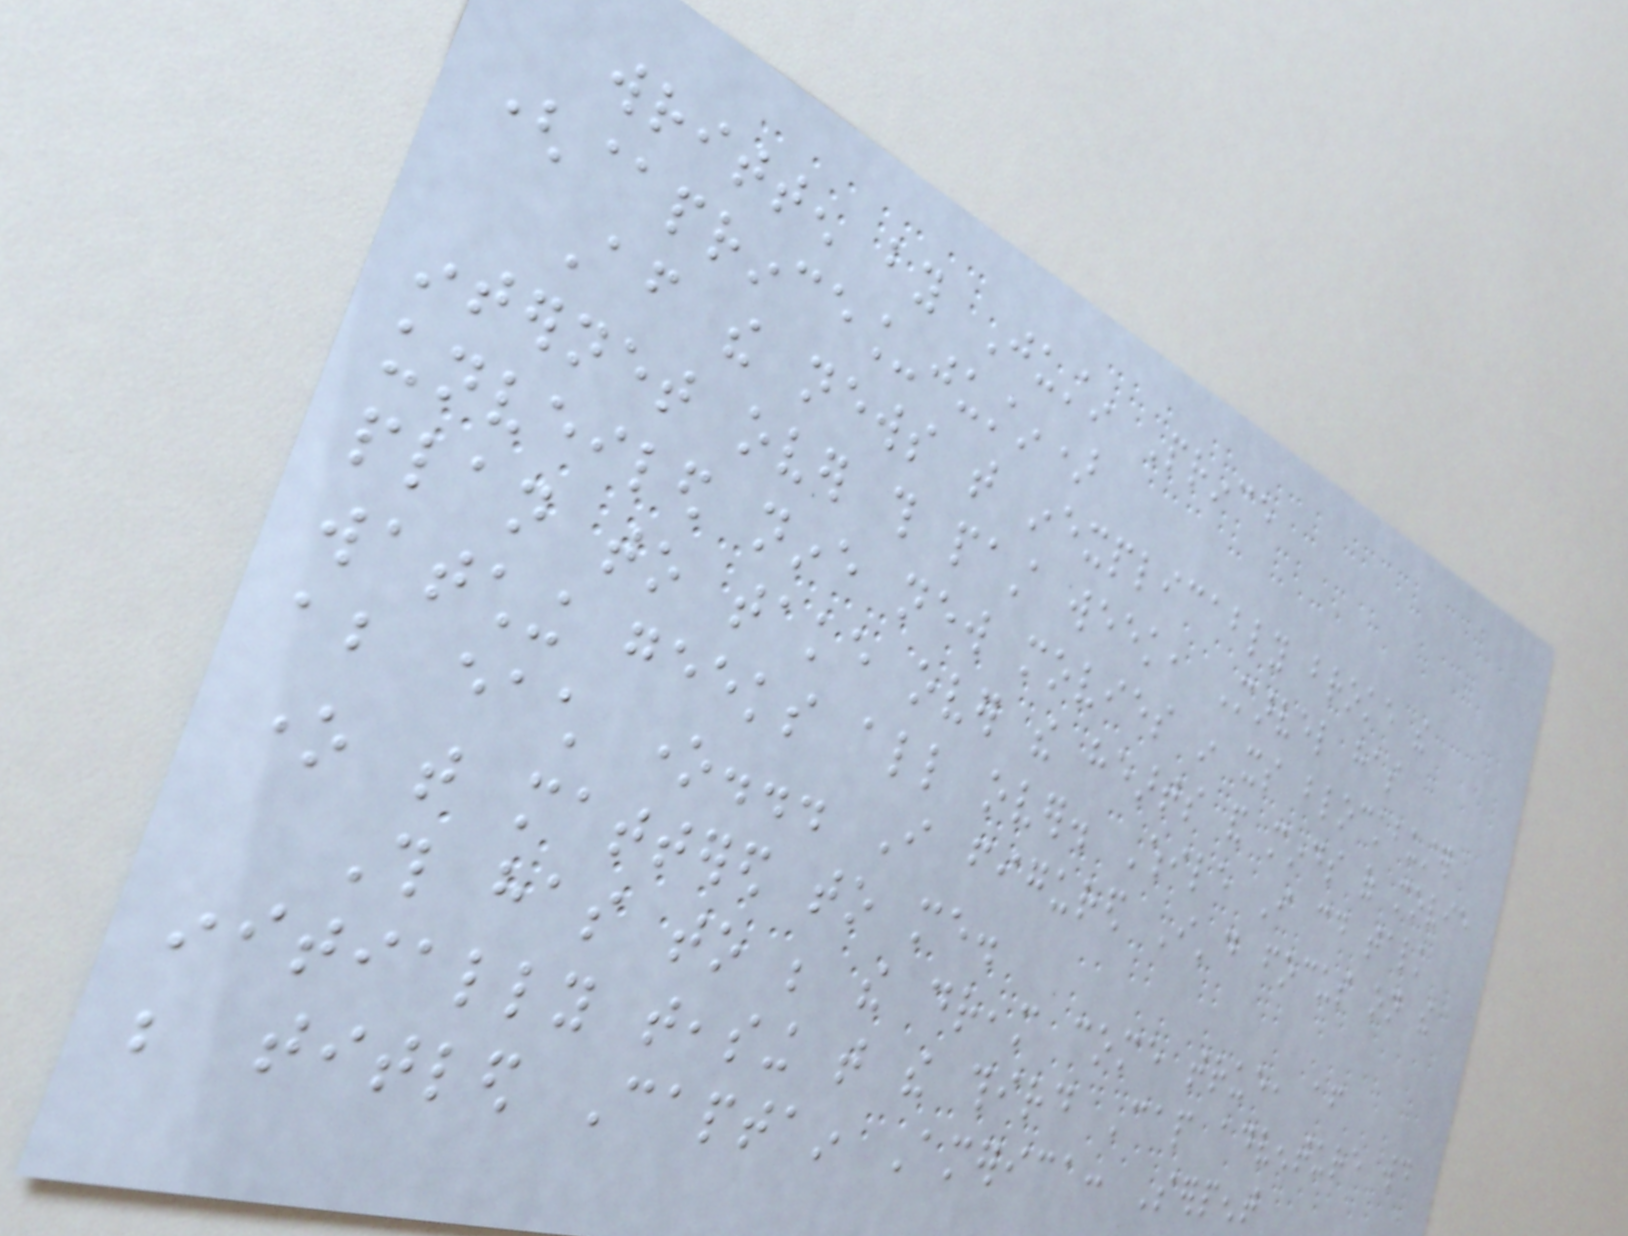written by Justin Prince
(@prince_justin)
After the news that inexplicably broke the
internet over this past week, Marvel has
unveiled nine new movies in its blockbuster
plan to take over the hearts and minds of movie
watching geeks all over. While I could talk
about each one... I figured I'd focus on the
one that mattered to me.
This has to be the dream come true, after
initially teasing that the third Cap adventure would
be titled Captain America: Serpent
